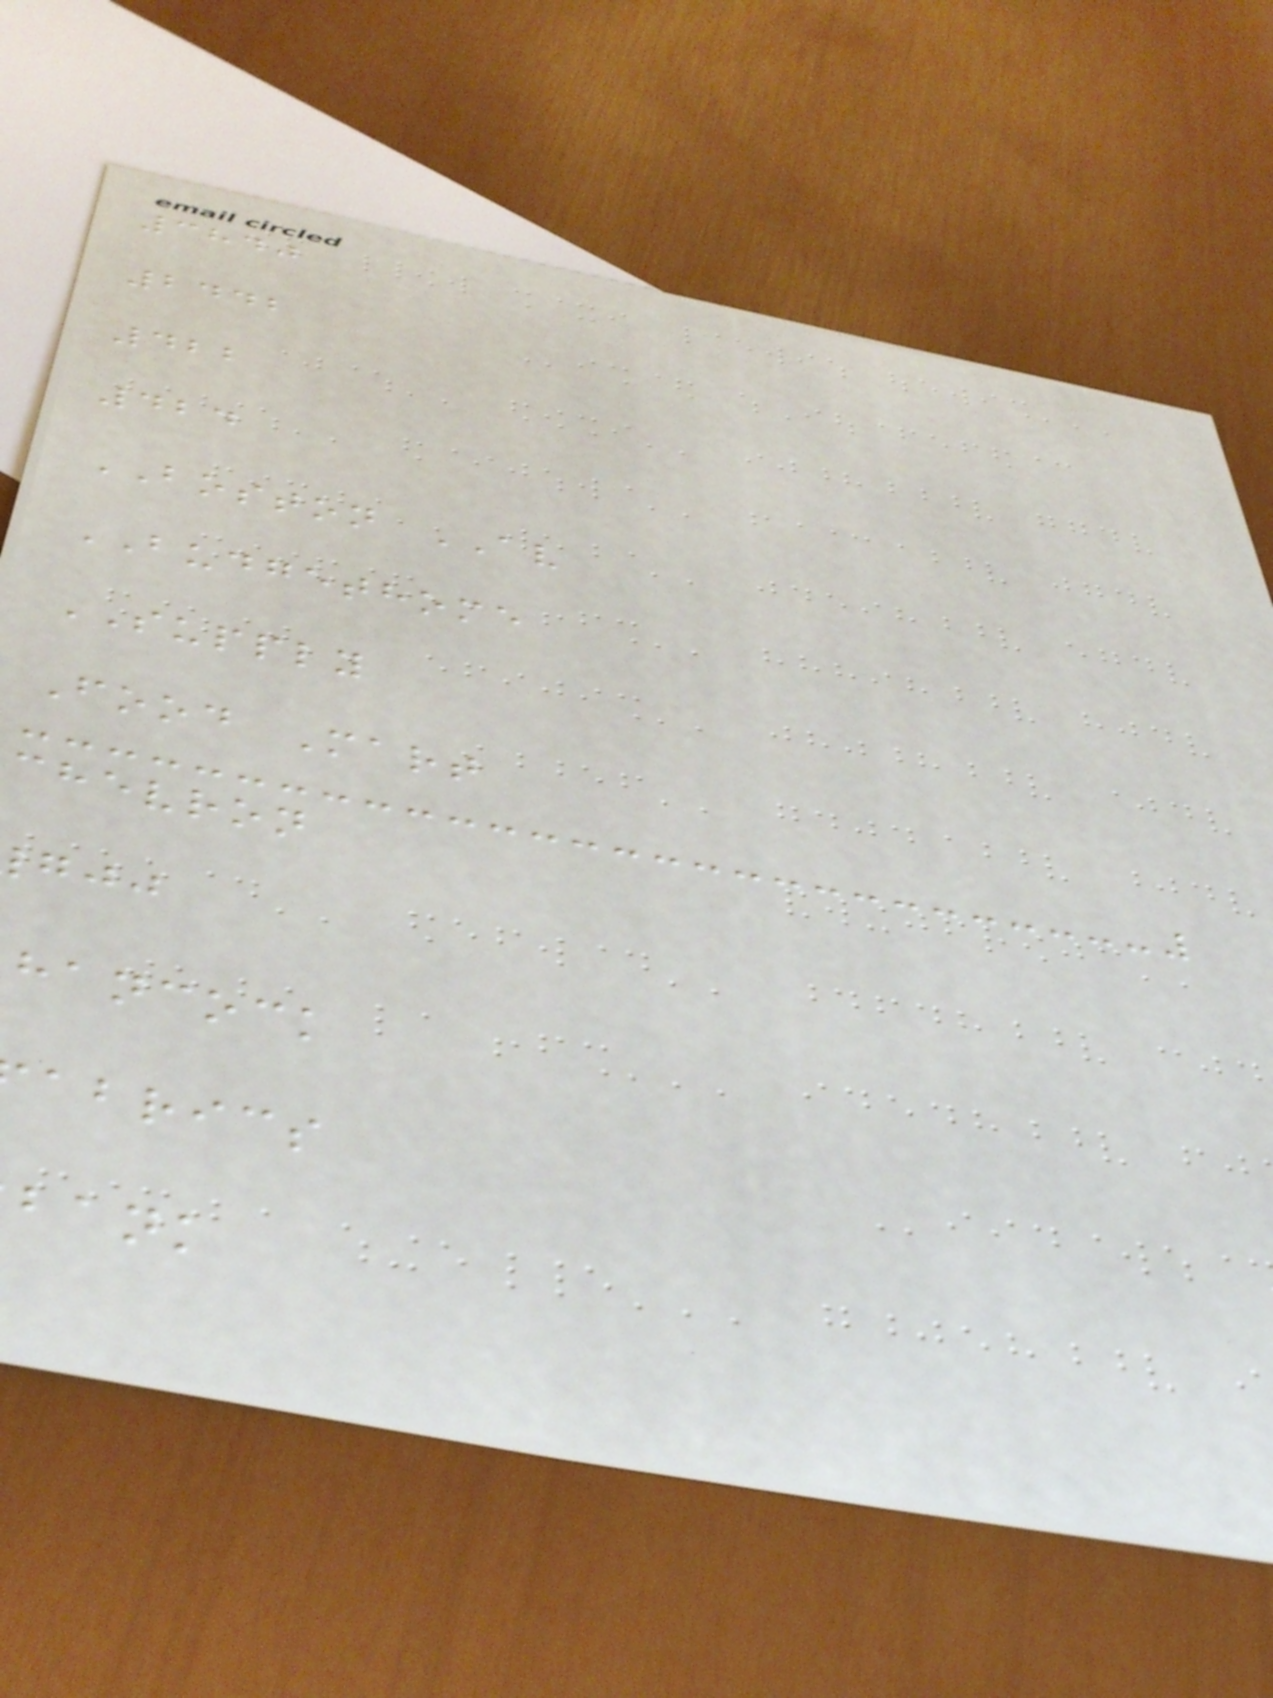3840
2442
422
424
BOSTON AV
BUDGETHOME
SUPPLY
Food Mart
chevron
hancock
abrics
bank
